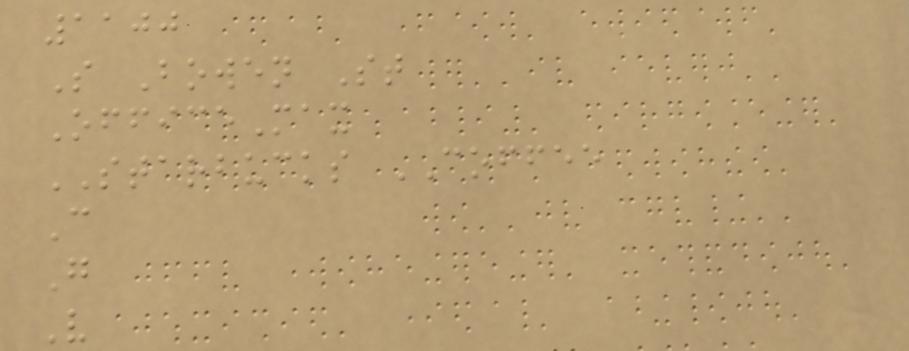1100
S Bowen St
OfficeMax
STARBUCKS COFFEE
C
G
V
